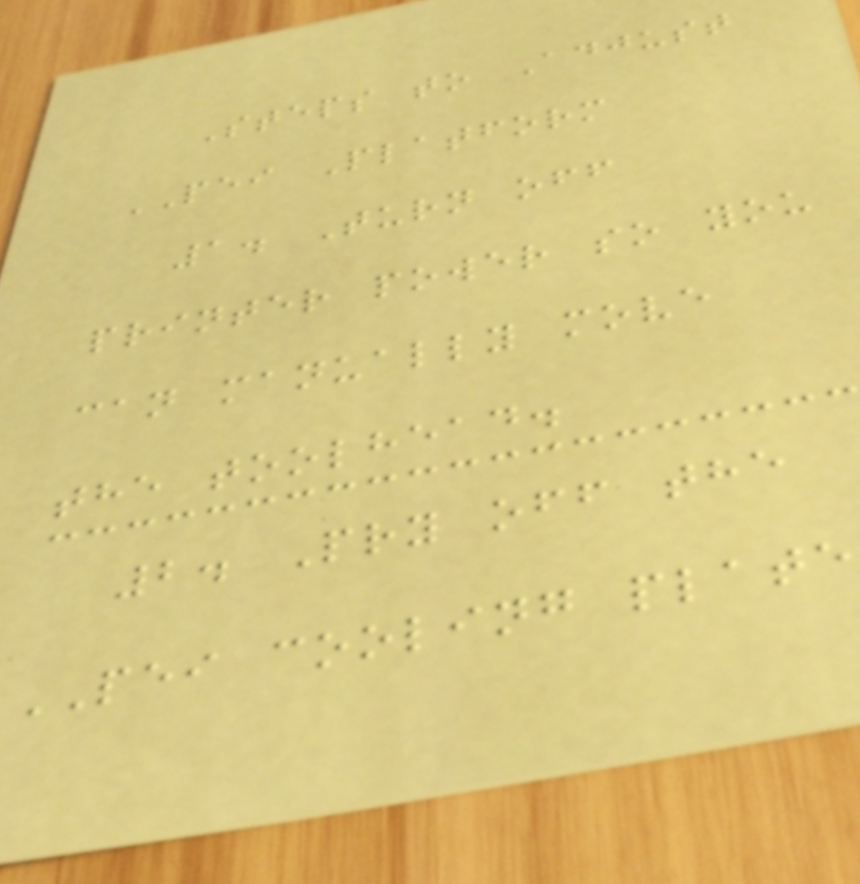Steps to Adjust
PEI Platform
1. Turn off
printer power so you
can manually move
the toolhead.
2. Pry off the
PEI cooling plate
